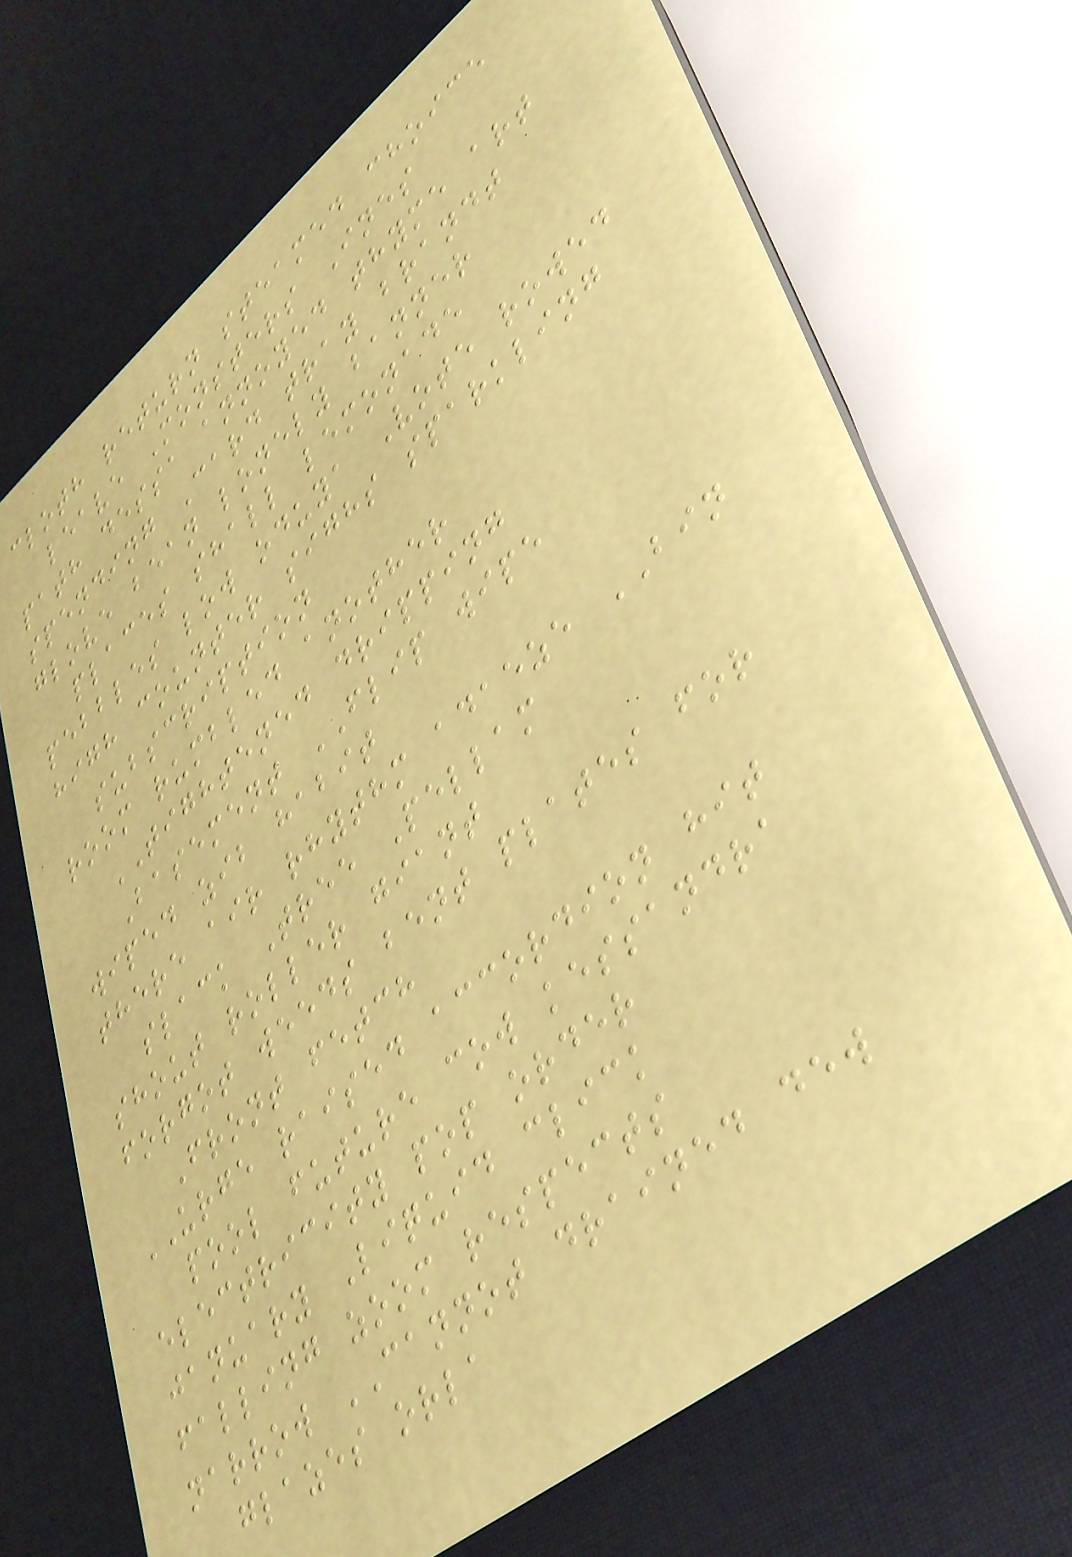cloth return steamed choice
leave Monsters Ines
path dessa annoyed thyme art
spending Card tray brandt
glove bean lonely banner
places shall lemonade
pebbles low oduya Vote rowed
high counter sighs sparkling
subscription
room rumbled another
TIGHTENED dripping
Basement FLIP wipe
wiped zib habit
there air rhythm adaeze BIN
slack Tree Pellam
shout roller giant
forgot weeds bent plates for
Front fetch
URGE raised accordion hit
pool future cow kessandra
electricity pop order
january Liquid click
falling zoom respects
narrow CANNOT drained dew
glazes orla
